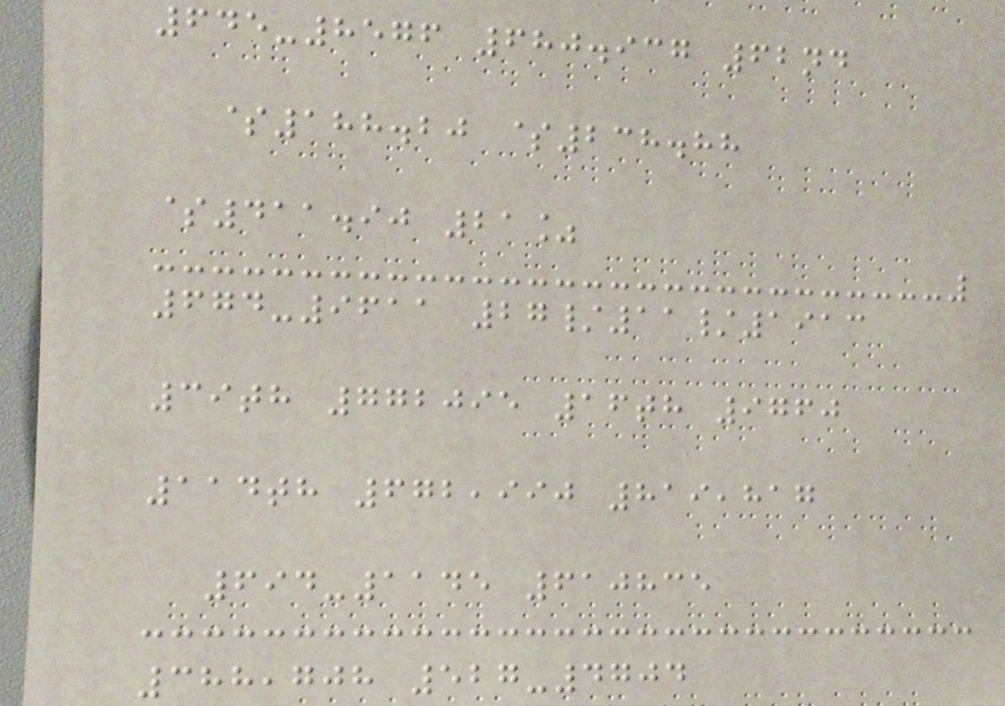645-8576 680.937 62nd
$188.20 $238.88
$411.90 21%
674-9611 27/11/1913
39th 772095 16th 9760
114th 672,990 819,817
694-1145 610835
388,708 527-4704
